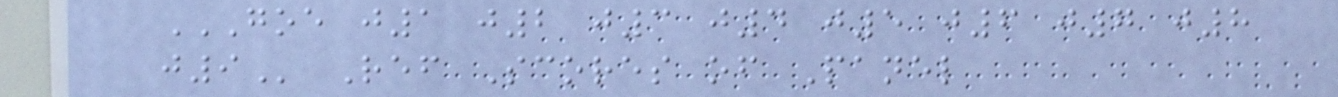GOE J1 J2 J3 J4 J5 J6 J7 J8
J9 Ref Scores of Panel
